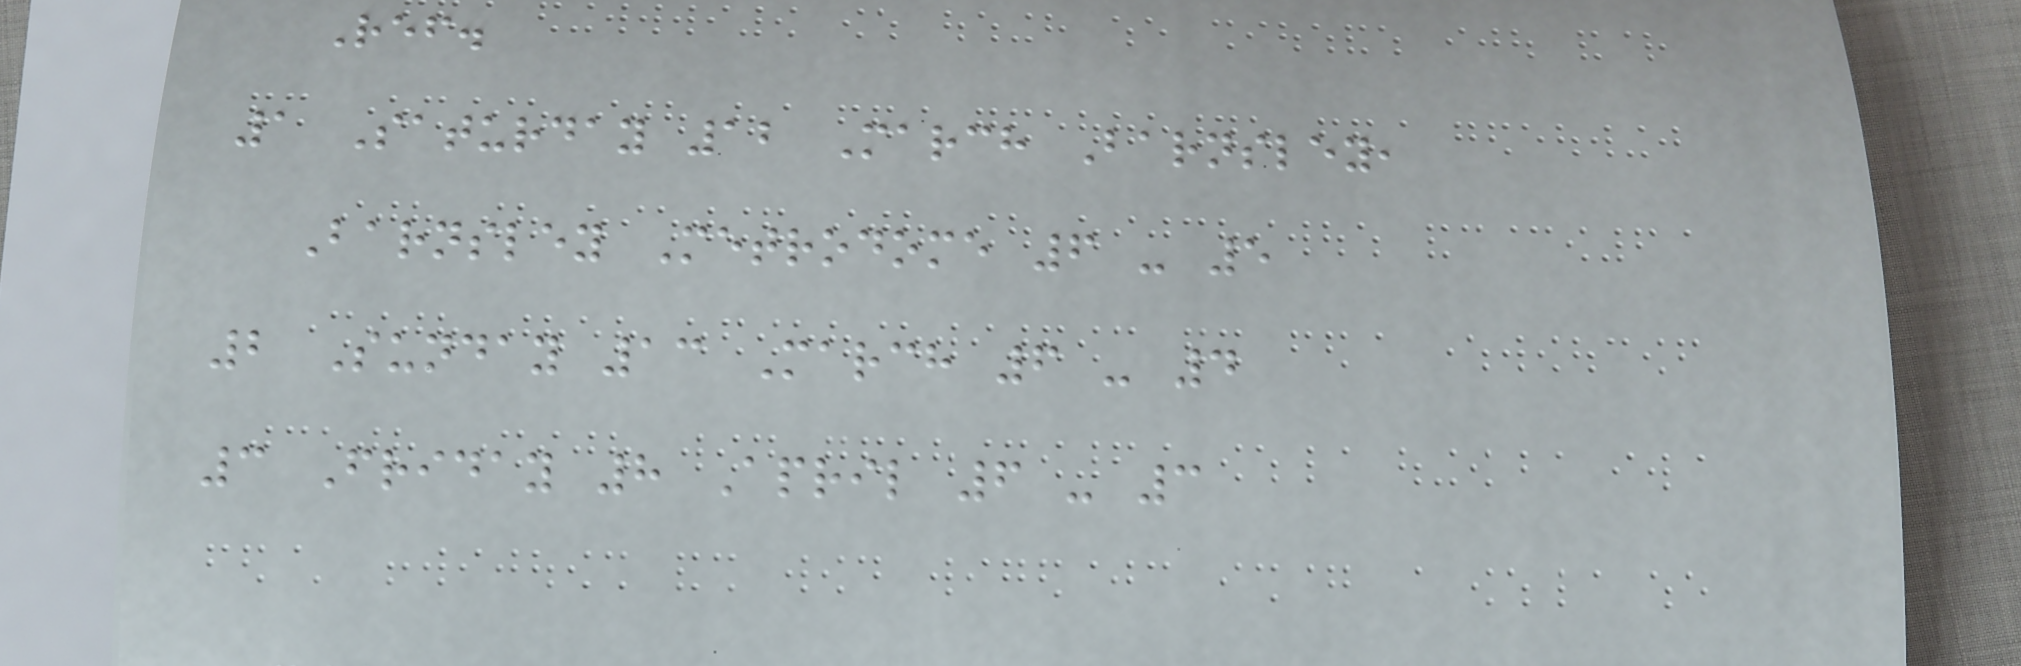Ref.
1 Saturday 12 March Barnsley,
Barnsley Metrodome 6 - 5
2 Sunday 13 March 6 - 4
3 Friday 8 April 6 - 3
